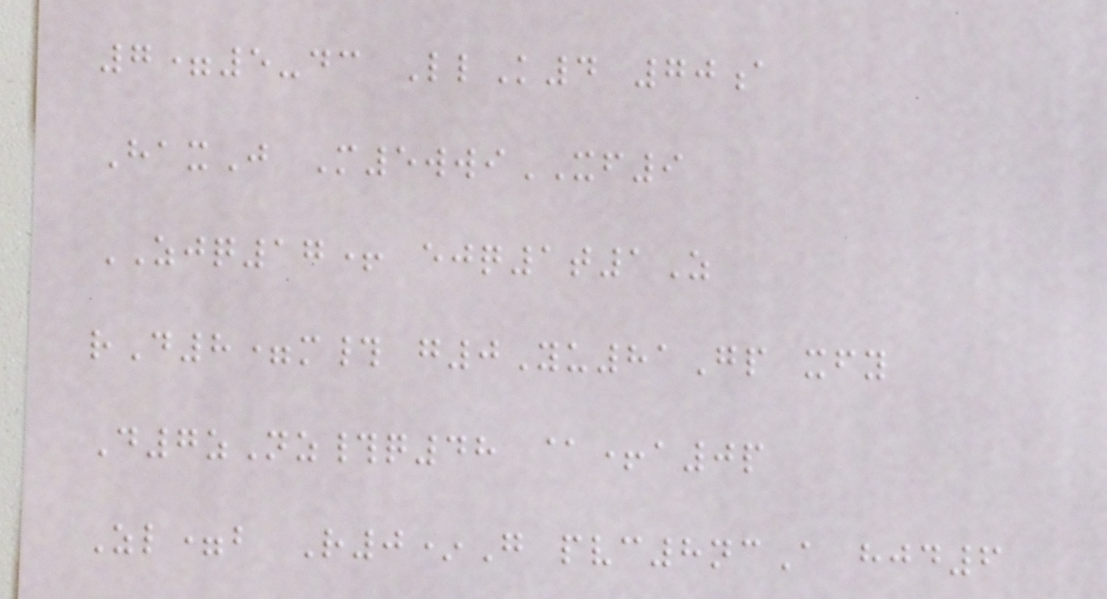7=5-dc LlK4 70a
HaxJ M5wwiXF9
ZJQ17+ ejq1t1Z
rD8=m# g0Yu81Gp xfy
D7zNz#q48 @+a0p
Zl=b R0*G pvc8ncA hjd6
